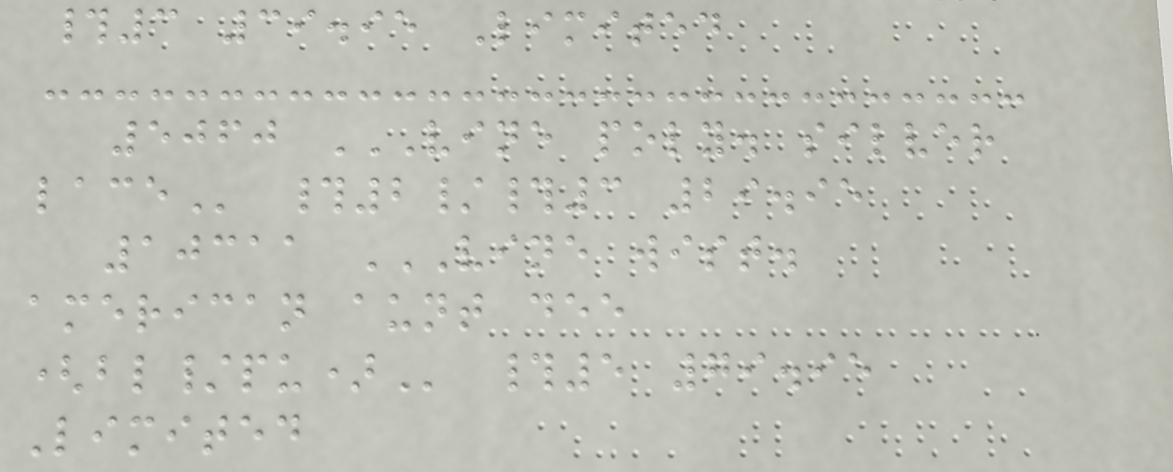#3 39.95 Limited
5060 VINE POLY. SILVER
LACE #2/#3 29.95
10311 VINE WIST.
AMERICAN AUNT DEE
(BL/PU) #5 79.95
Limited
